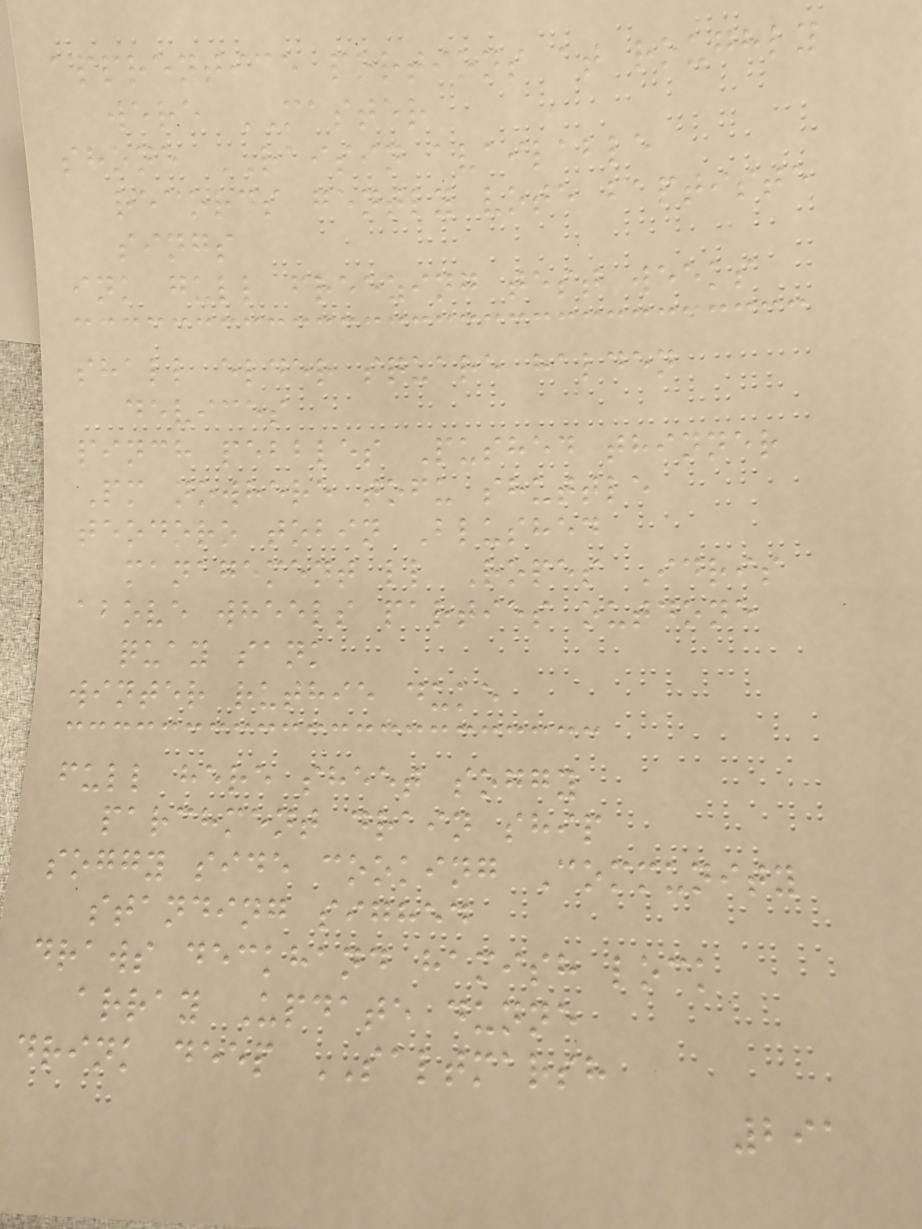apprentice portions at roughly
were MASTER
shone RAISIN available
records gently vote baptiste
sings
ink gull freezing test weeks
shall elder square halden
devices
pinch pebbles Pushed thinner
Pm nowhere tofu shuttle
teodoro tobin Blushed
management ll Ropes Idris
above wheels parties outdone
quay sank
winter ruthie duke
full here sheet soggy
parchment drain ship
soggy side cooking Community
standing sighed
draws deckhand hamish lock
array Update dunne
drink deep SALTMARSH
291
